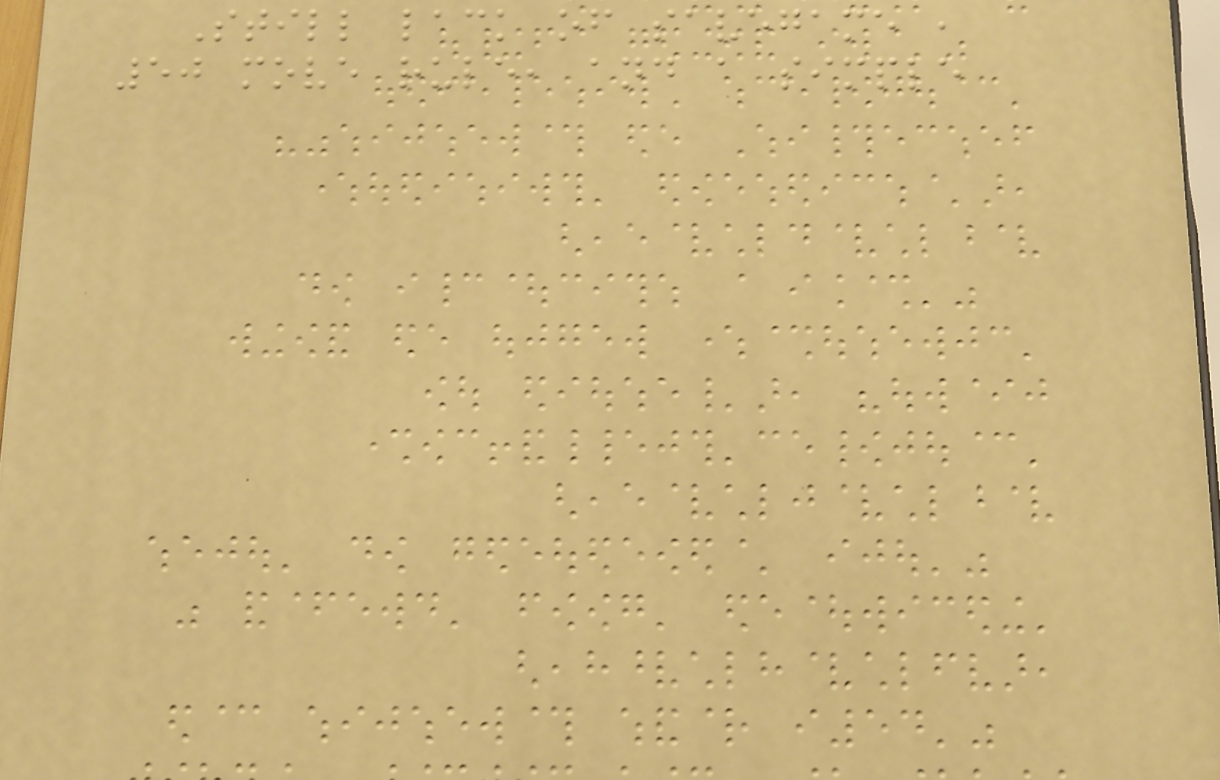Still lack of savegame ,
50 move rule, and a simple
